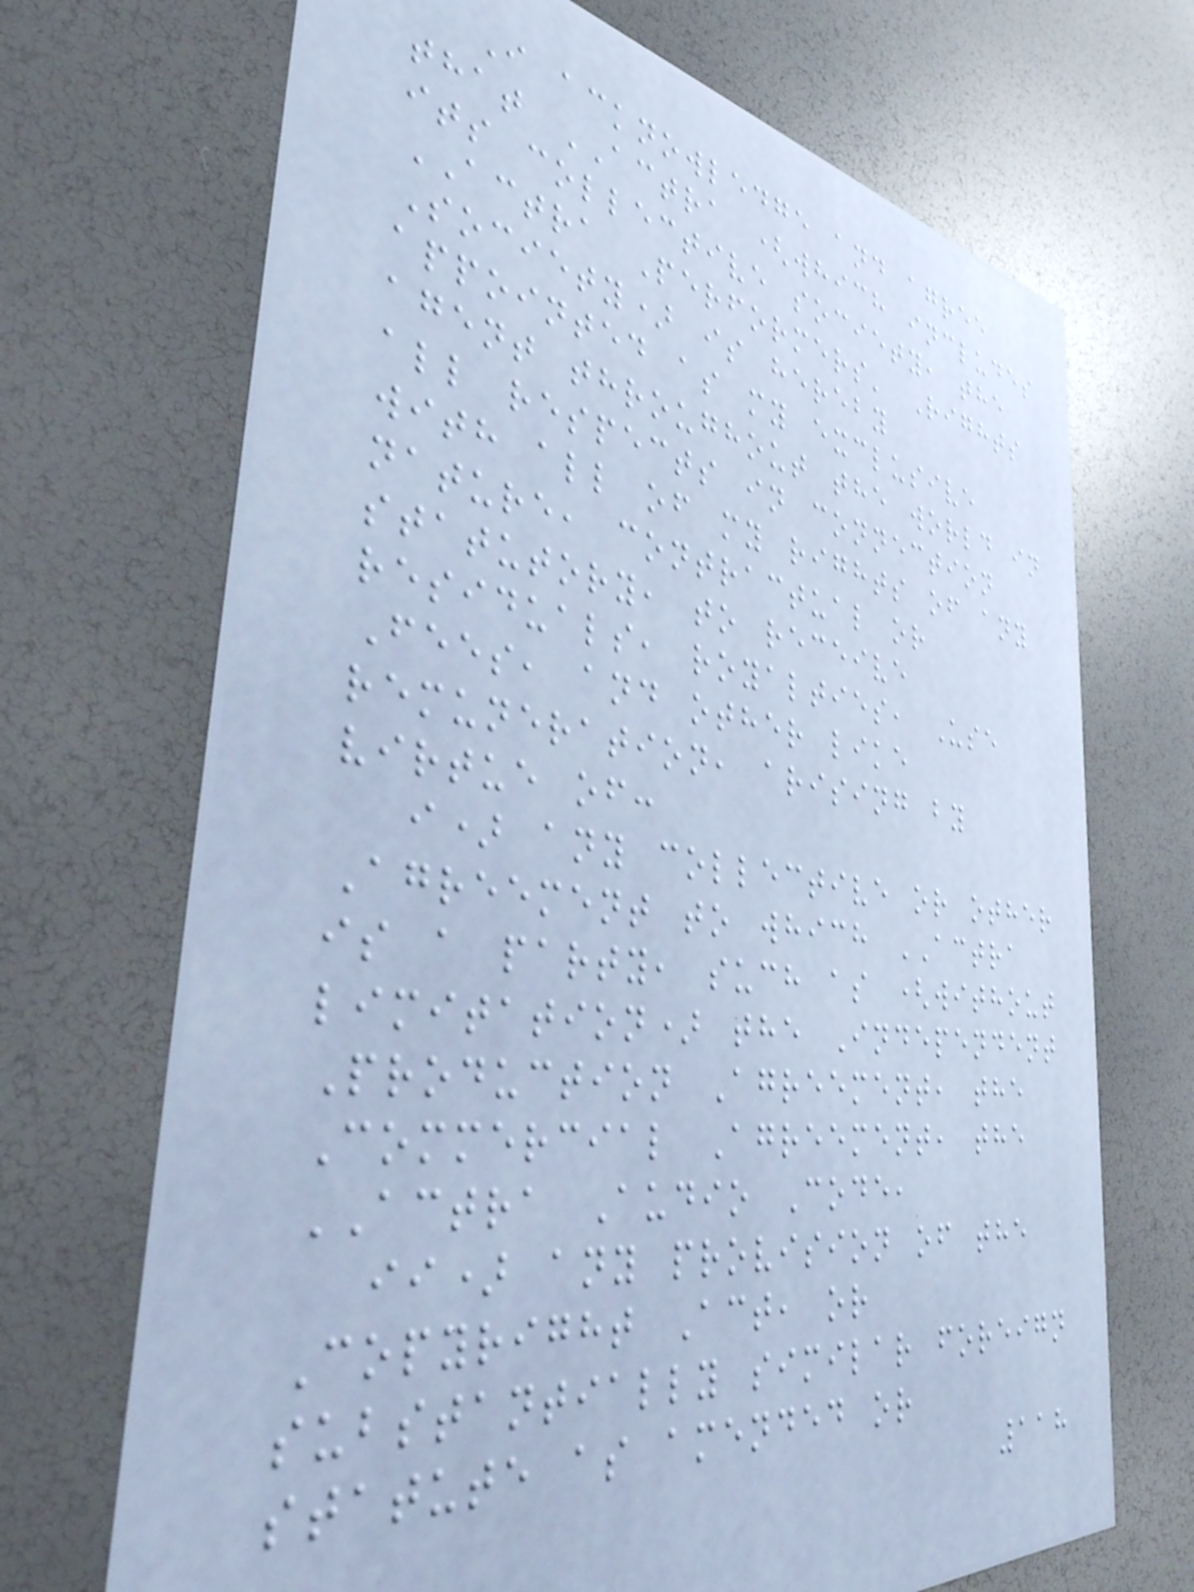I acknowledge and agree
that ACTRA (which includes
its collective society, the
ACTRA Performers' Rights
Society) is hereby
appointed as my exclusive
agent throughout the world in
all respects in connection
with all of my rights of any
nature, contractual or
statutory, to receive
residuals, royalties, Use
Fees, and other like
remuneration, arising by
virtue of:
i) any collective or other
Agreement to which ACTRA
is a party, such as (without
limitation) the Independent
Production Agreement, the
Commercial Agreement, the
ACTRA Audio Code,
ii) any provision of the
Copyright Act, or
substantially similar foreign
statute as amended or
118
